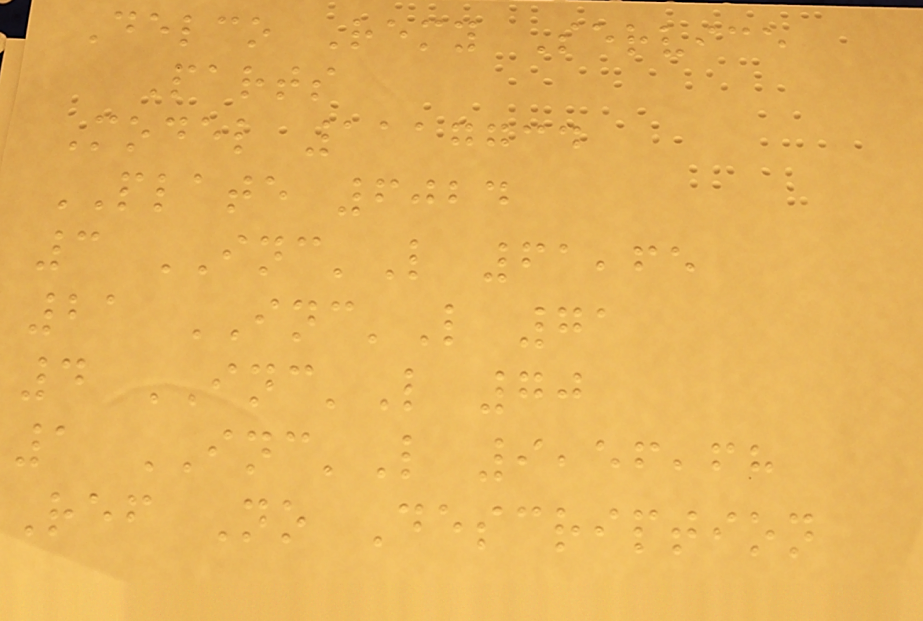Delco Remy Service
Parts
Model 1117734
PLATE 6024
3 INC'L 61,65
21 INC'L 71
4 INC'L 70
1 INC'L 9,56,68
Ref No Description
